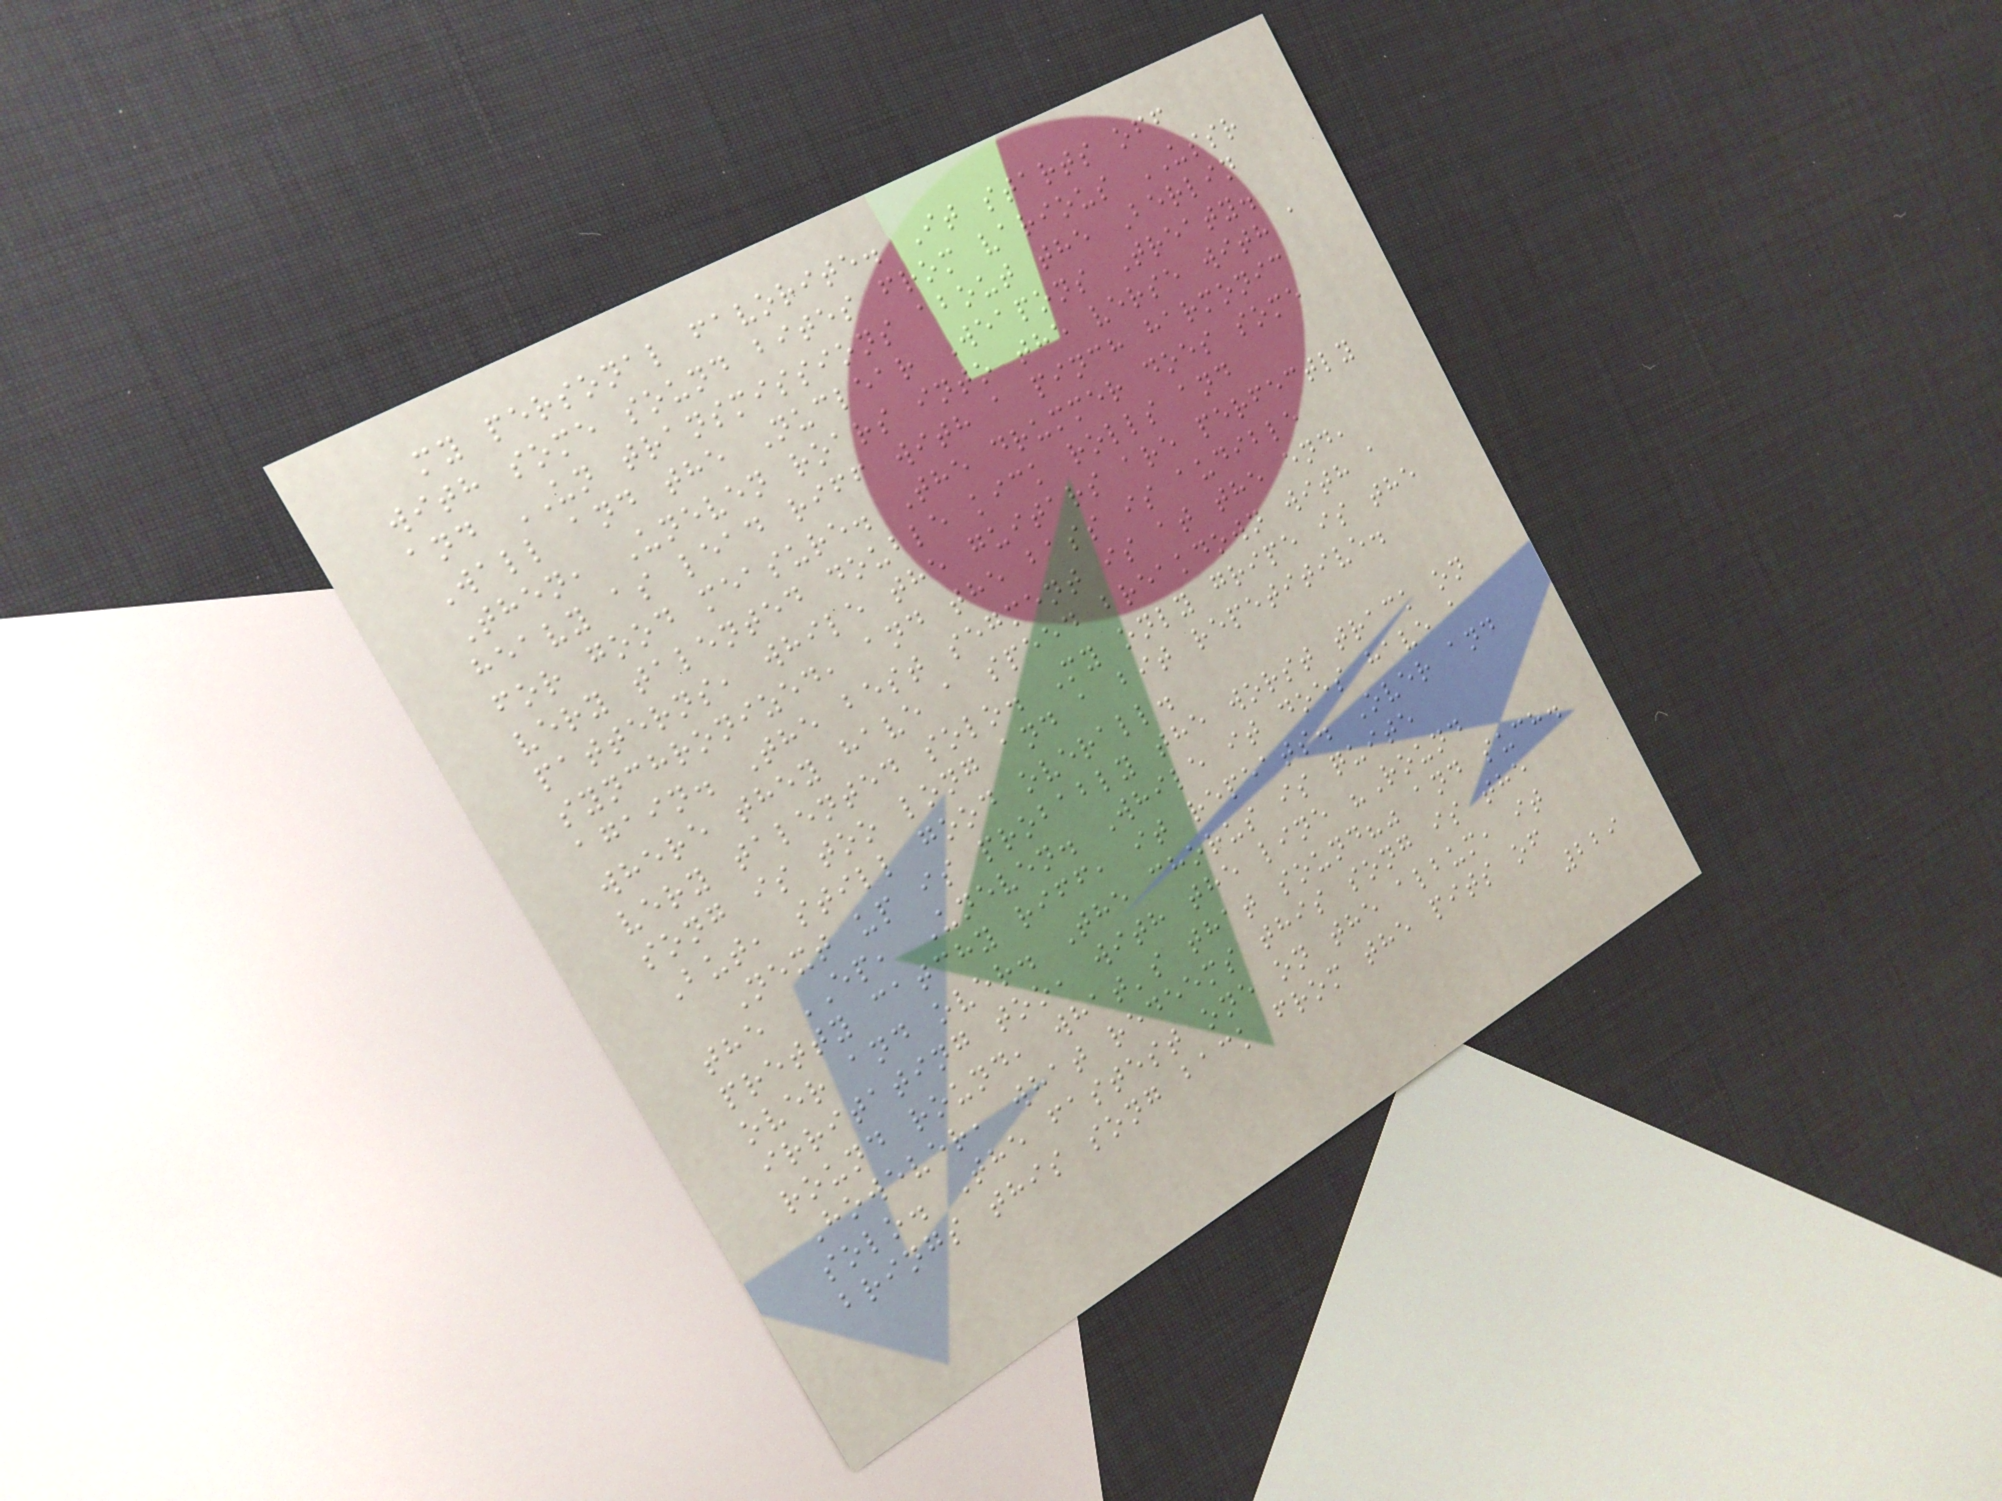my personal favorite. It starts off
with some sound bites from various USSR
and UN transmissions about the Berlin
Wall and the Nuclear Weapons Treaty.
Then, Uneven roars into the verse with a
heavy as lead riff with a pinch harmonic
for good measure. The drummer does some
very talented double kick rolls and
patterns, while the guitars are perfectly
synchronized, and the bass is audible
again. The best segment is at the end,
where they have a speed breakdown with a
very talented solo. My only gripe is the
song is too long and a bit repetitive.
But, still good overall.
Next up is probably the worst track on
the EP, Uneven. While it does have a
pretty catchy riff, it repeats. Over and
over and over. The chorus is quite
irritating too, with the line "Round
round round, what's that sound?" and such.
However, what redeems this song is the
solo. The fastest one on the album, it
brings this song back from the pits of
229
